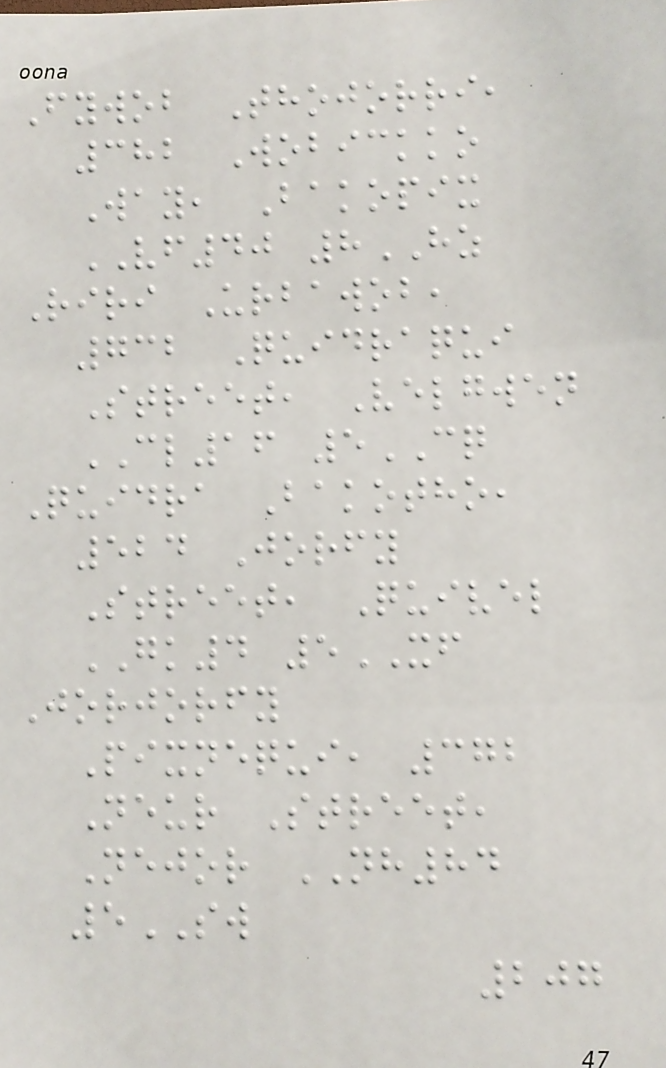Fywob Thojorri,
382 Wobickko
Way, Bakopix
VF40 8HZ
Riri Urbawob,
732 Quidraqui
Street, Velgwen
CL16 5CQ
Quidra Bakotho,
524 Jorfy
Street, Quivel
GK4 5XF
Jorjorfy
Pixnequi, 372
Neur Street,
Nejor NH84
5SW
207
